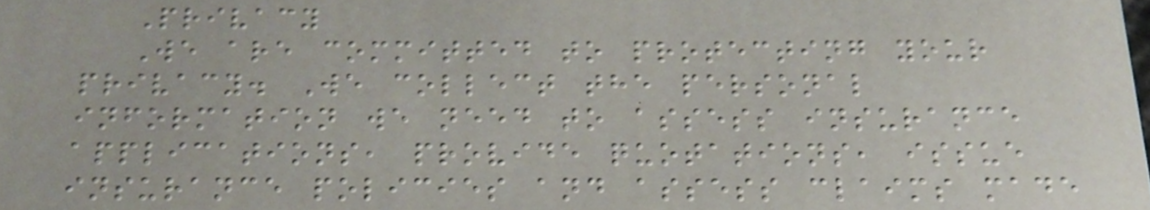Privacy
We are committed to protecting your
privacy. We collect the personal
information we need to assess insurance
applications, provide quotations, issue
insurance policies and assess claims made
